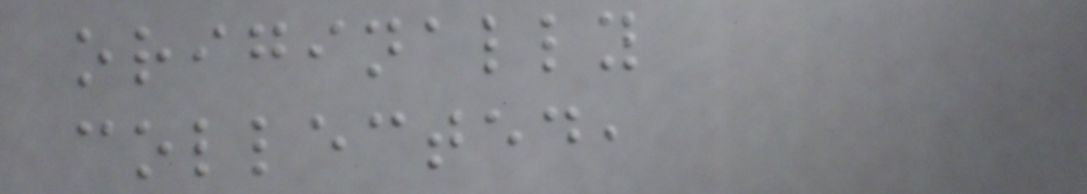originally
collected,
